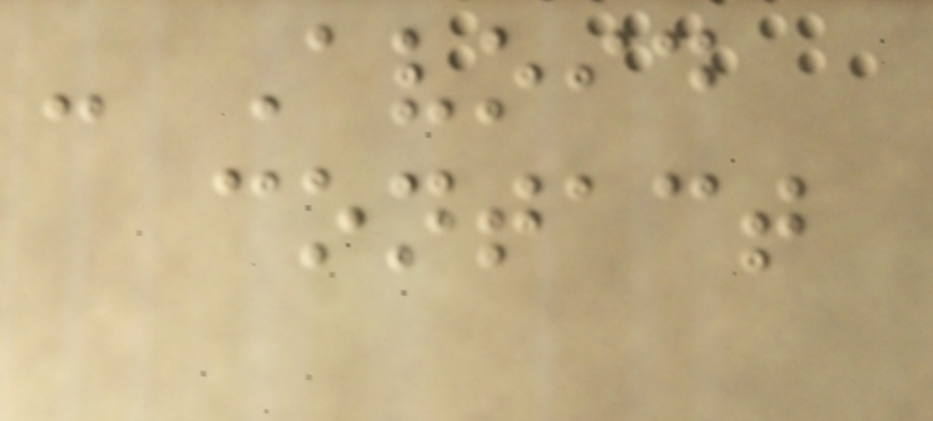- Avoid
contact
